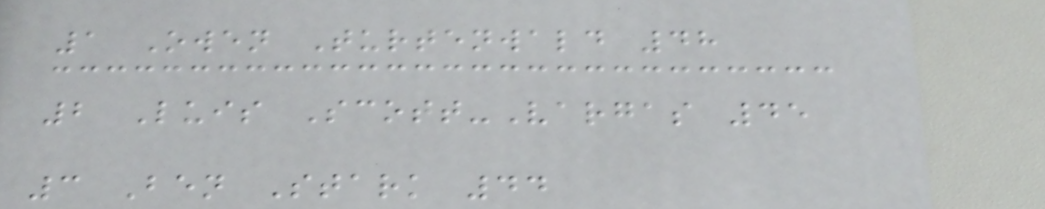1 Owen Turtenwald 48
2 Luis Scott-Vargas 45
3 Ben Stark 44
